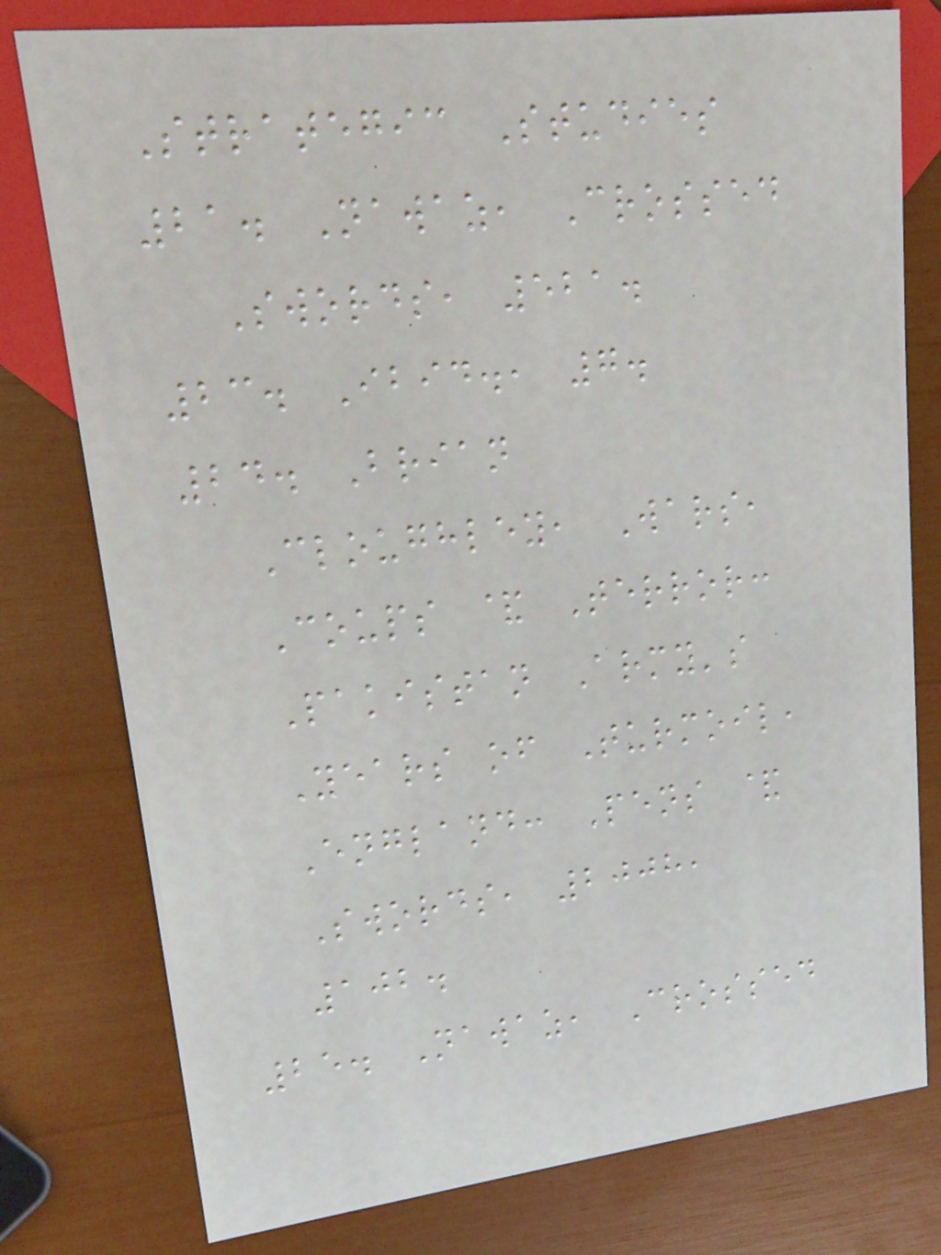Strategic Studies
21. Nawaz, Crossed
Swords, 521.
23. Ibid., 7.
24. Brian
Cloughley, Wars,
Coups & Terror:
Pakistan Army's
Years of Turmoil,
England: Pens &
Swords, 2008,
102.
25. Nawaz, Crossed
